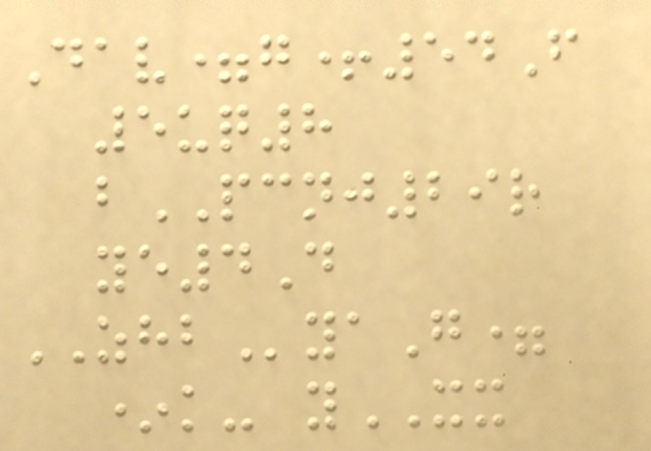Dav=g+54F
5uq8
bPCNJ29r
ye4D
ZHByaG=
*k- yXX
